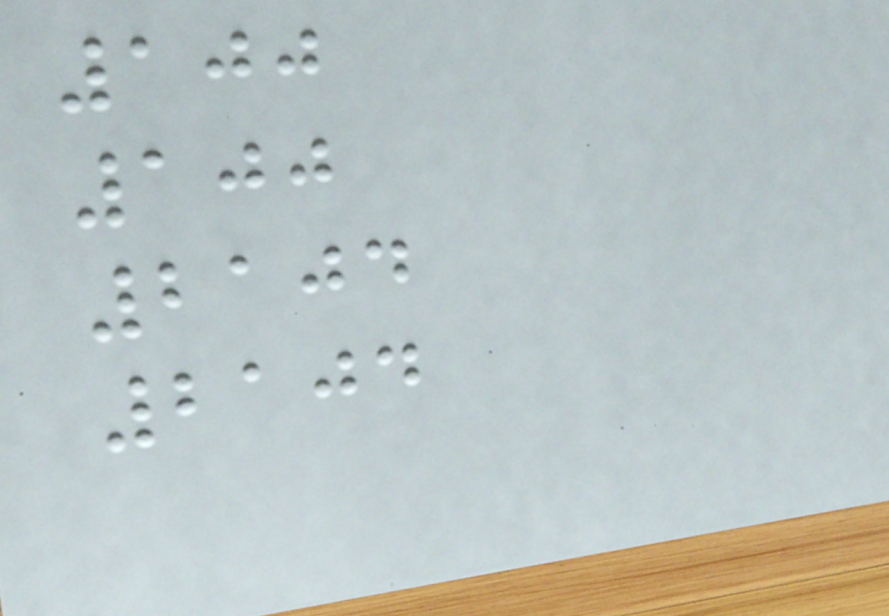100
100
2104
2104
